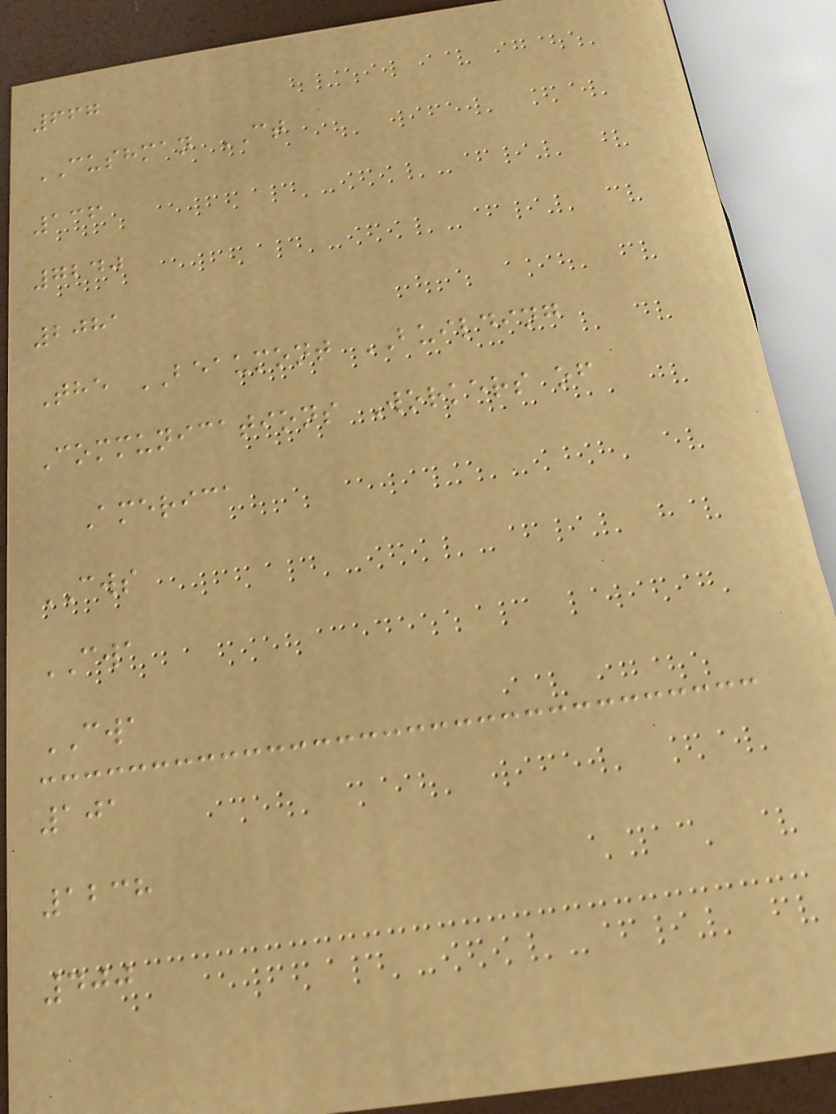667
CUSHMAN CT
136
7240
2081
The BEAUMONT BUILDING
Communications Workers of
America
CWS
CWA
CWA
101
1238
400
